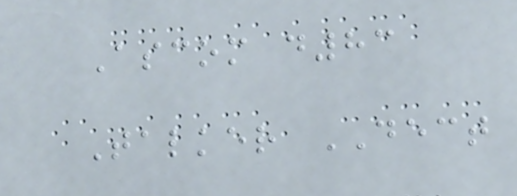Ascom d83
Talker DECT
